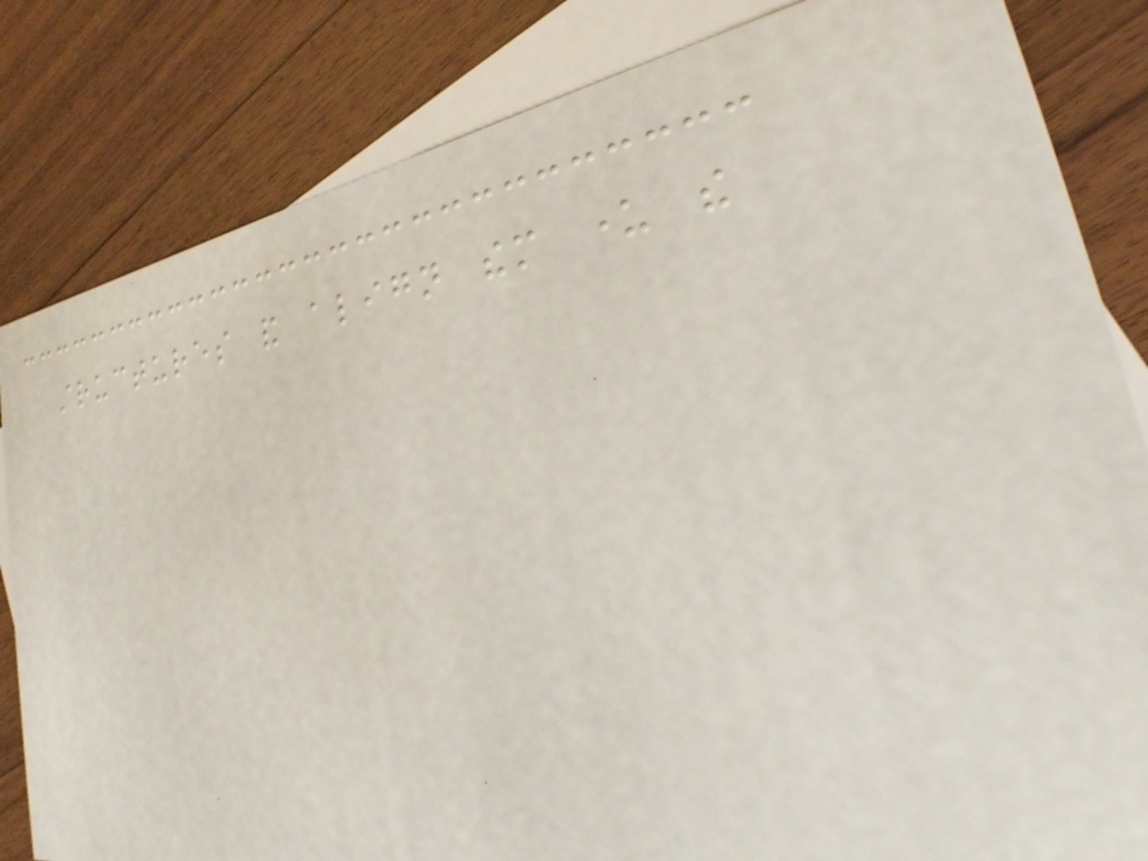structures and align them under the
